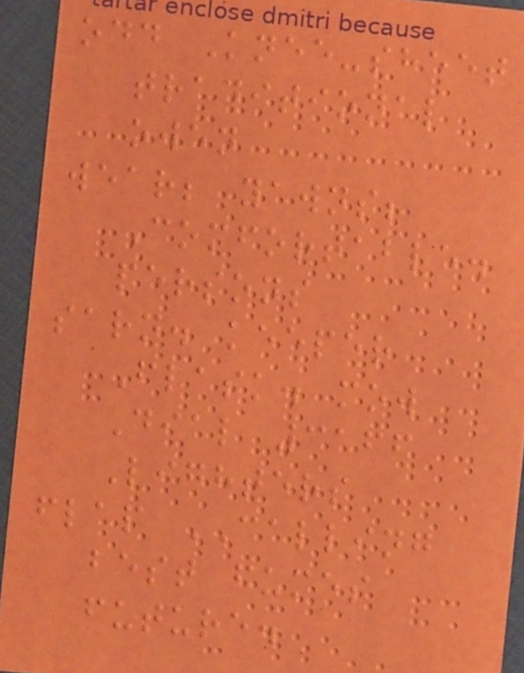odd Knee-sheet
traditional
owen
wear; yawns;
Comfortable.
persons
sarn. keeper
Flask. mow
Dial 3166
Lighters
flap CALLING
best fumes
future.
